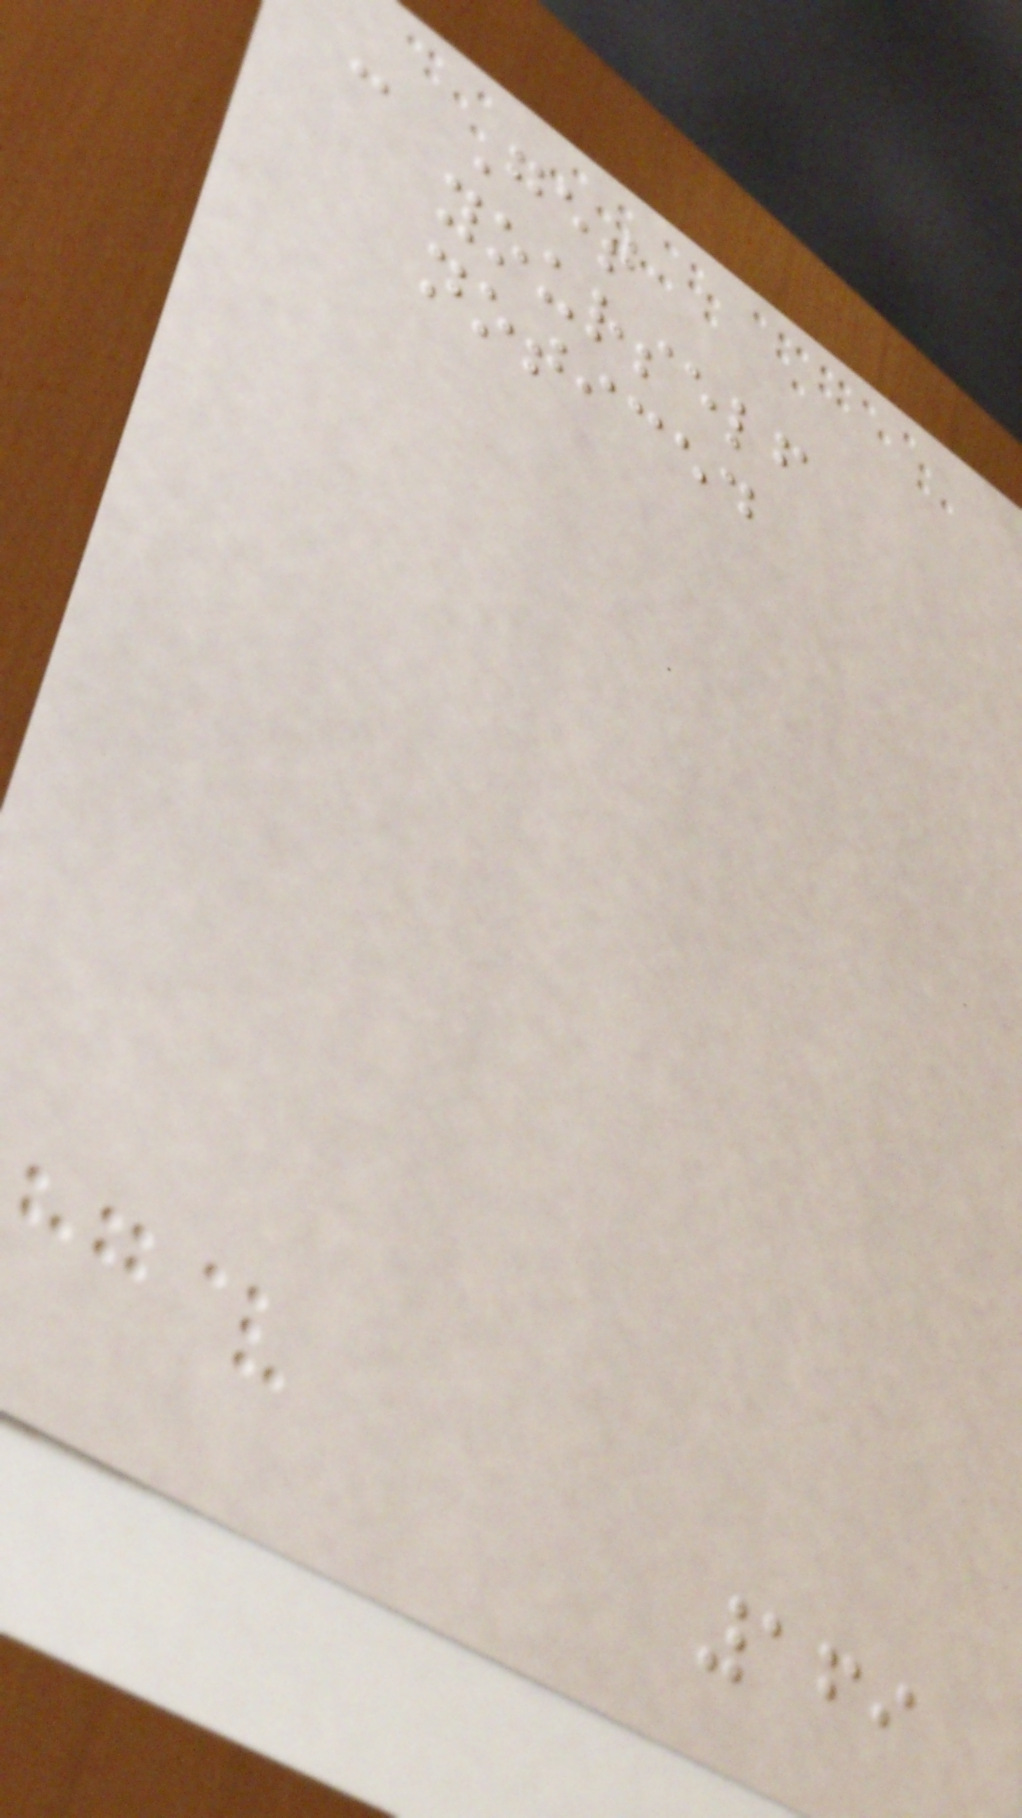- Get
yourself
noticed
169
